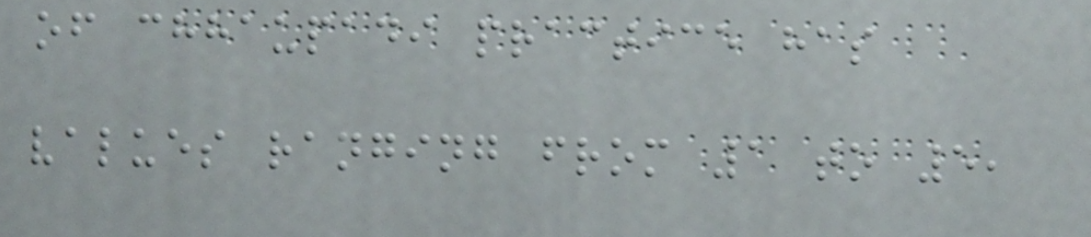of chhaupadi practice has
values ranging from 1 to 5,
